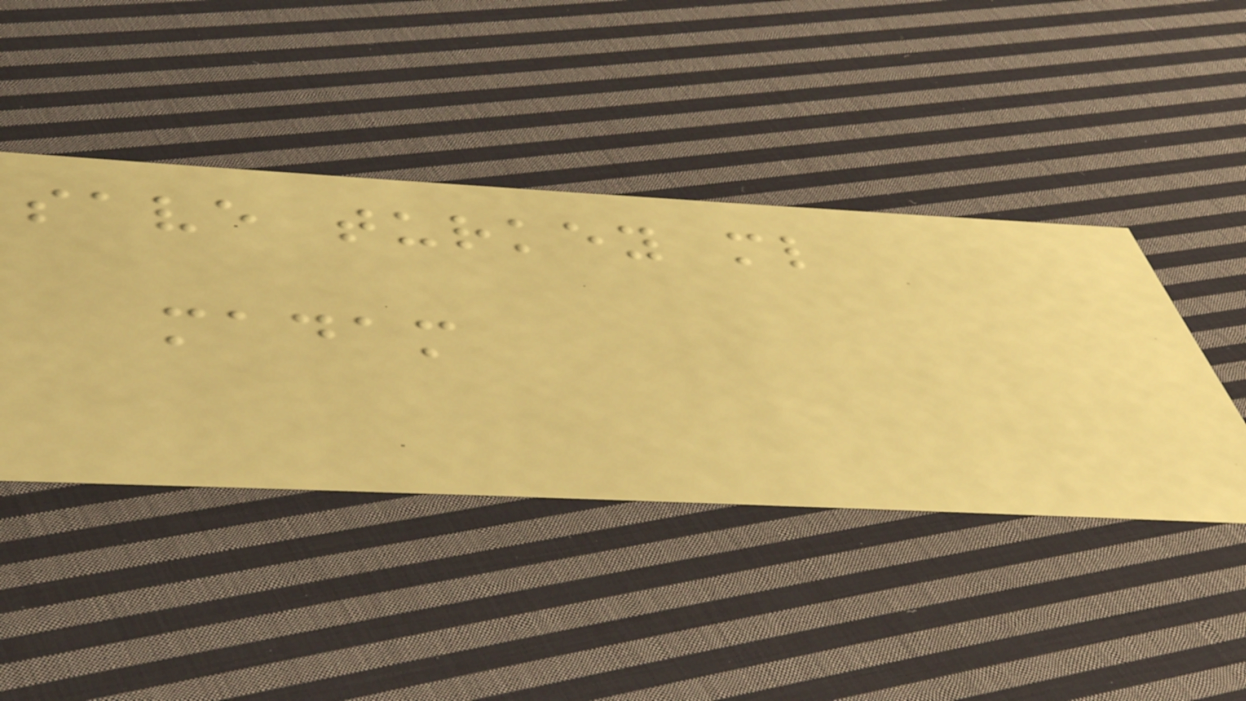save turkey ml
madam
